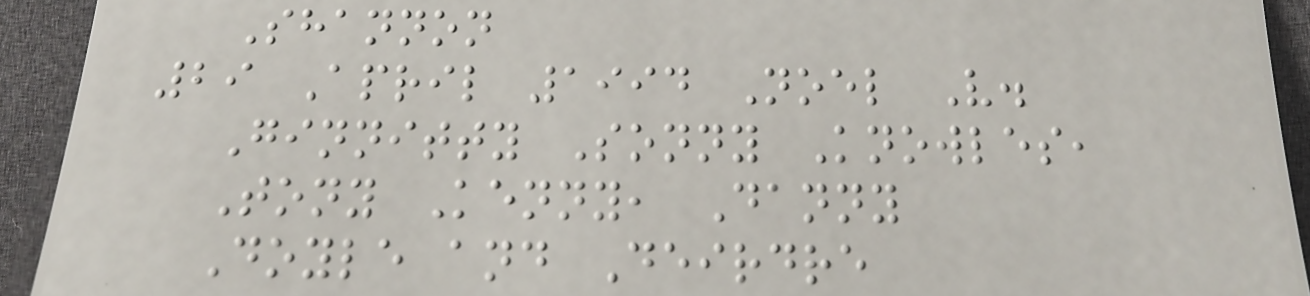Shannon
29 April 1994 Noel V.
Ginnitty Sonny Knowles,
Tony Kenny, Danny
Doyle and Deirdre
